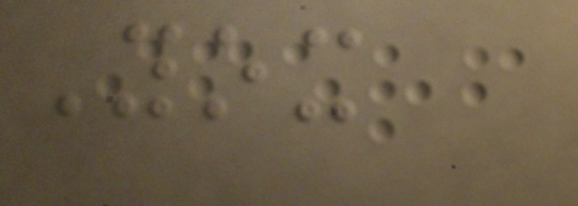Yox
